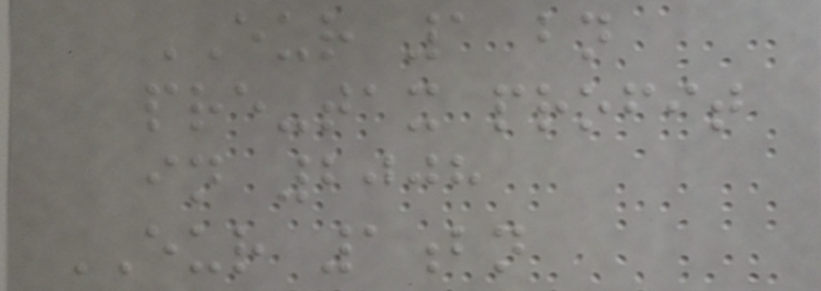EUR 1 bn
pre-tax profit
in 2008
EUR 1bn
